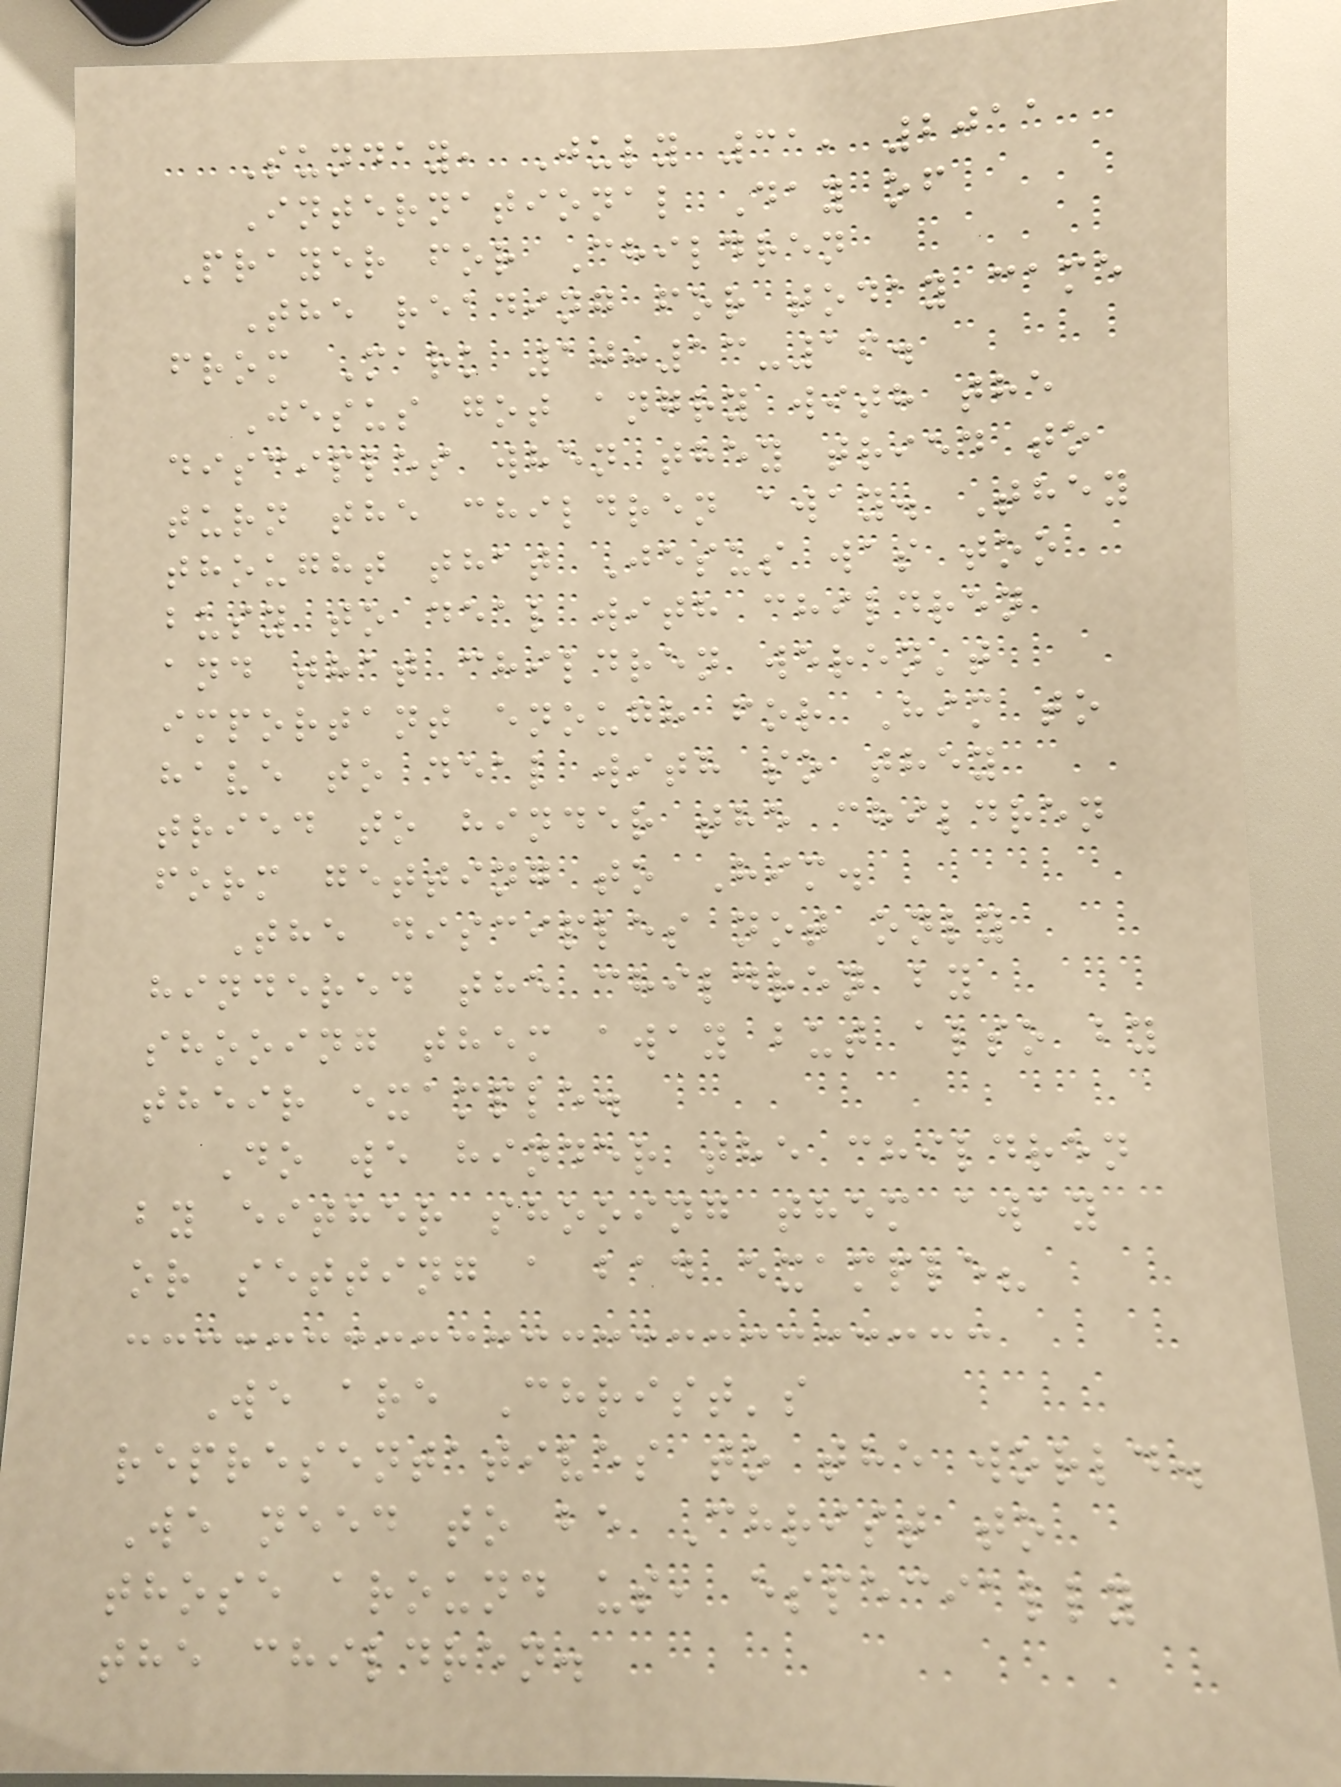Sunday, July 31, 2011
International Day of
Prayer for Children
The reading for today came
from Mark 10:13-16.
Jesus got angry with the
disciples when they tried to
turn the children away. They
thought that Jesus was too
busy to deal with children
and that children weren't
important enough for Him to
have to deal with so they
tried to hinder the children
form getting to Him.
The disciples not only
hindered the children by
shooing them away but also by
their example.
Do we hinder the children
by either shooing them away
or setting a bad example?
We are Christ's
representatives to the world.
We need to be Christ to
those around us, especially
the children.
